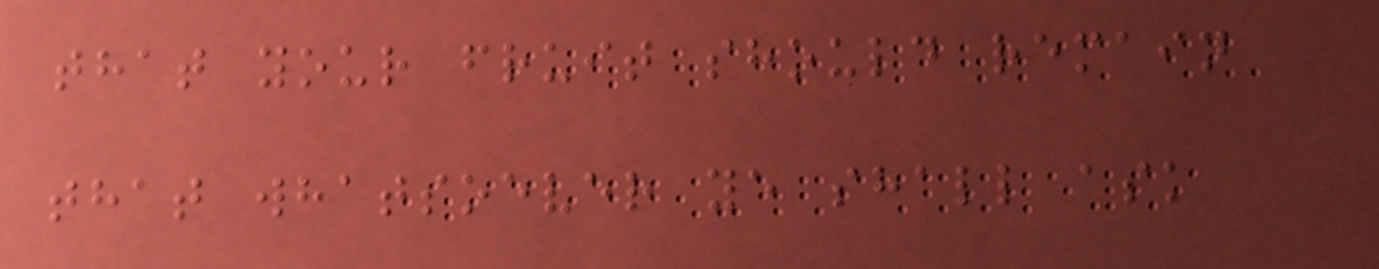that your fruit should remain
that whatsoever ye shall ask
